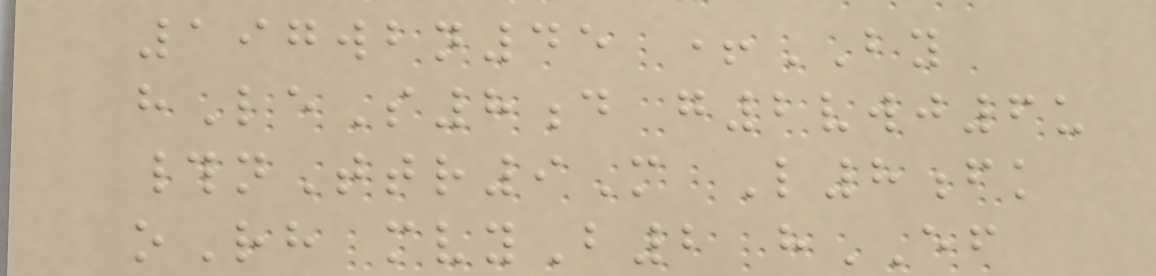197wbn45 +BY
hLeS8d g2vwj6u
#nTtr9M L8fk
oRh mvyB2 hEF
